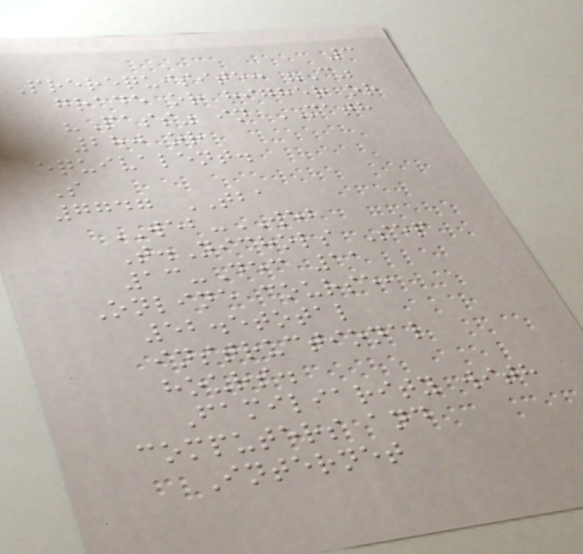3
Prerequisite: "C"
grade or higher or
"Pass" in MATH
280 or
equivalent.
S
7747 TBA
WEB-WEB
T.Nichols Sep
13-Dec 11
Online course,
52.5total
instructional
hours.
Familiarity with
computers and
Internet
